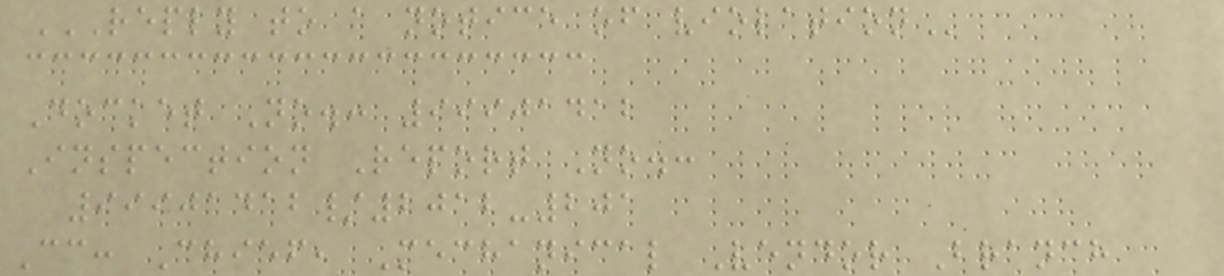REPLY TO A NOTICE OF VIOLATION
Docket No.: 99901412
Inspection Report No.:
99901412/2012-201
Cc: Chief, Mechanical Vendor Branch
